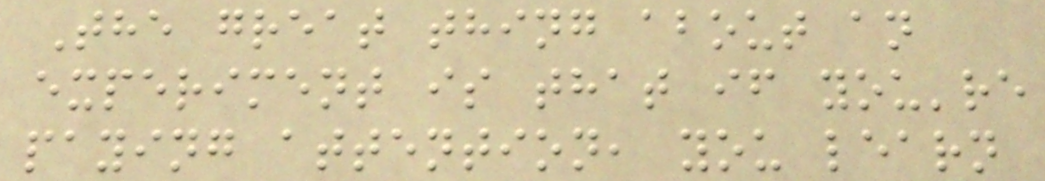The great thing about an
experiment is that if you're
paying attention, you learn
